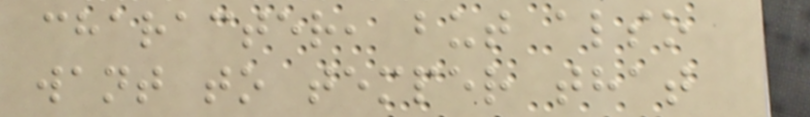character, but also
want to temper that
